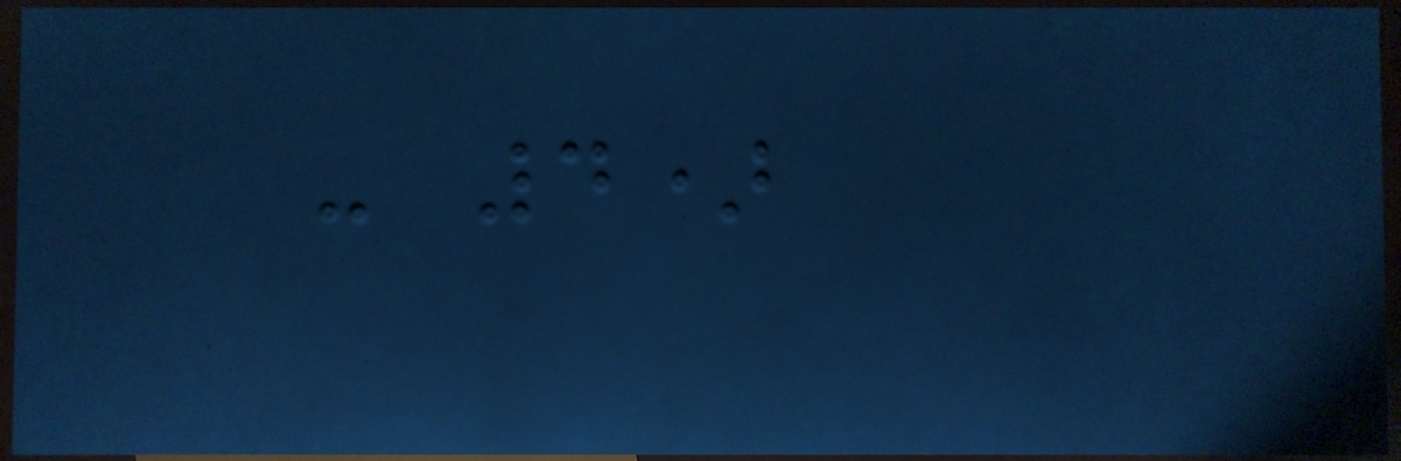- 4)
